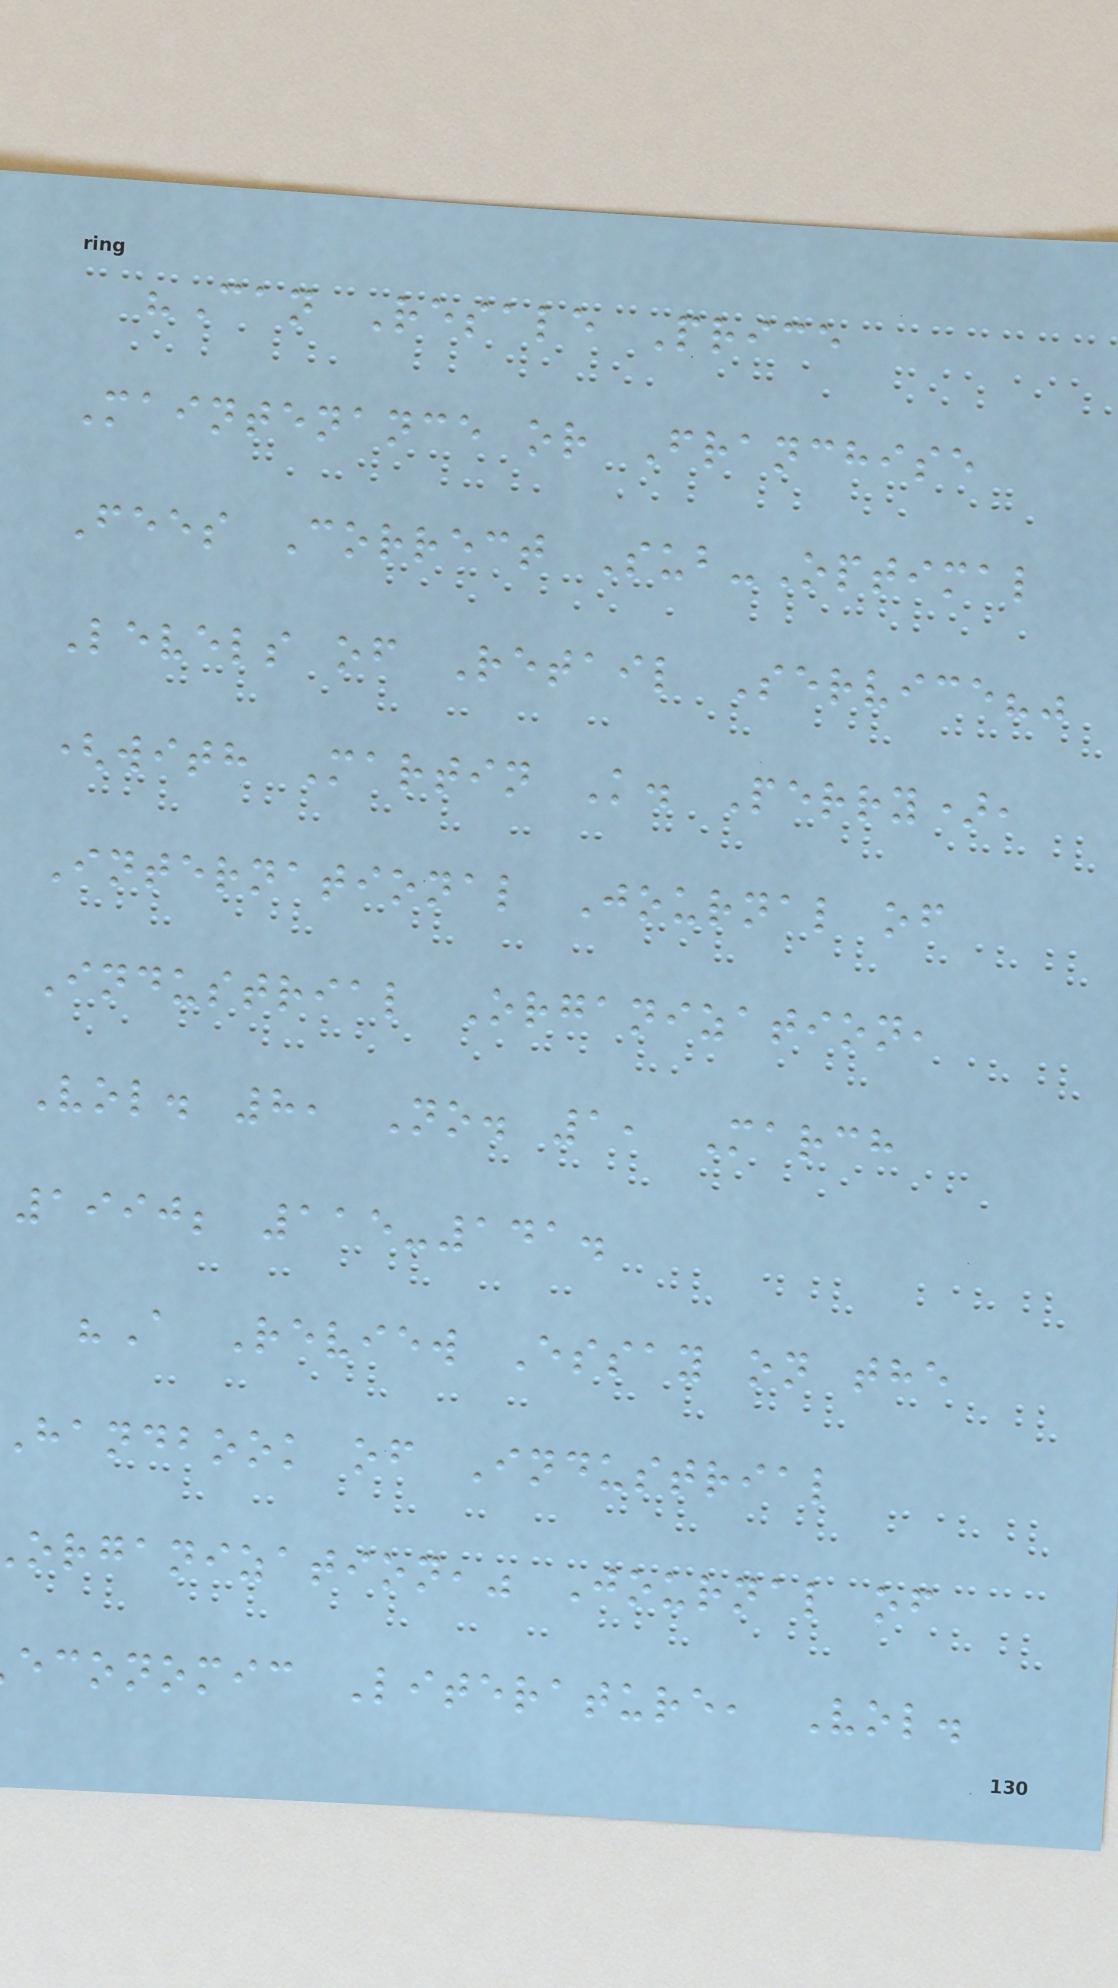"Can Resale Price
Maintenance or Franchise
Fees Correct Sub-Optimal
Levels of Retail Service?"
(with Martin K. Perry),
International Journal of
Industrial Organization,
Vol. 8, No. 1, March
1990; 115-141.
"A Review Essay on the
handbook of Industrial
organization," Journal of
economic Literature, Vol.
